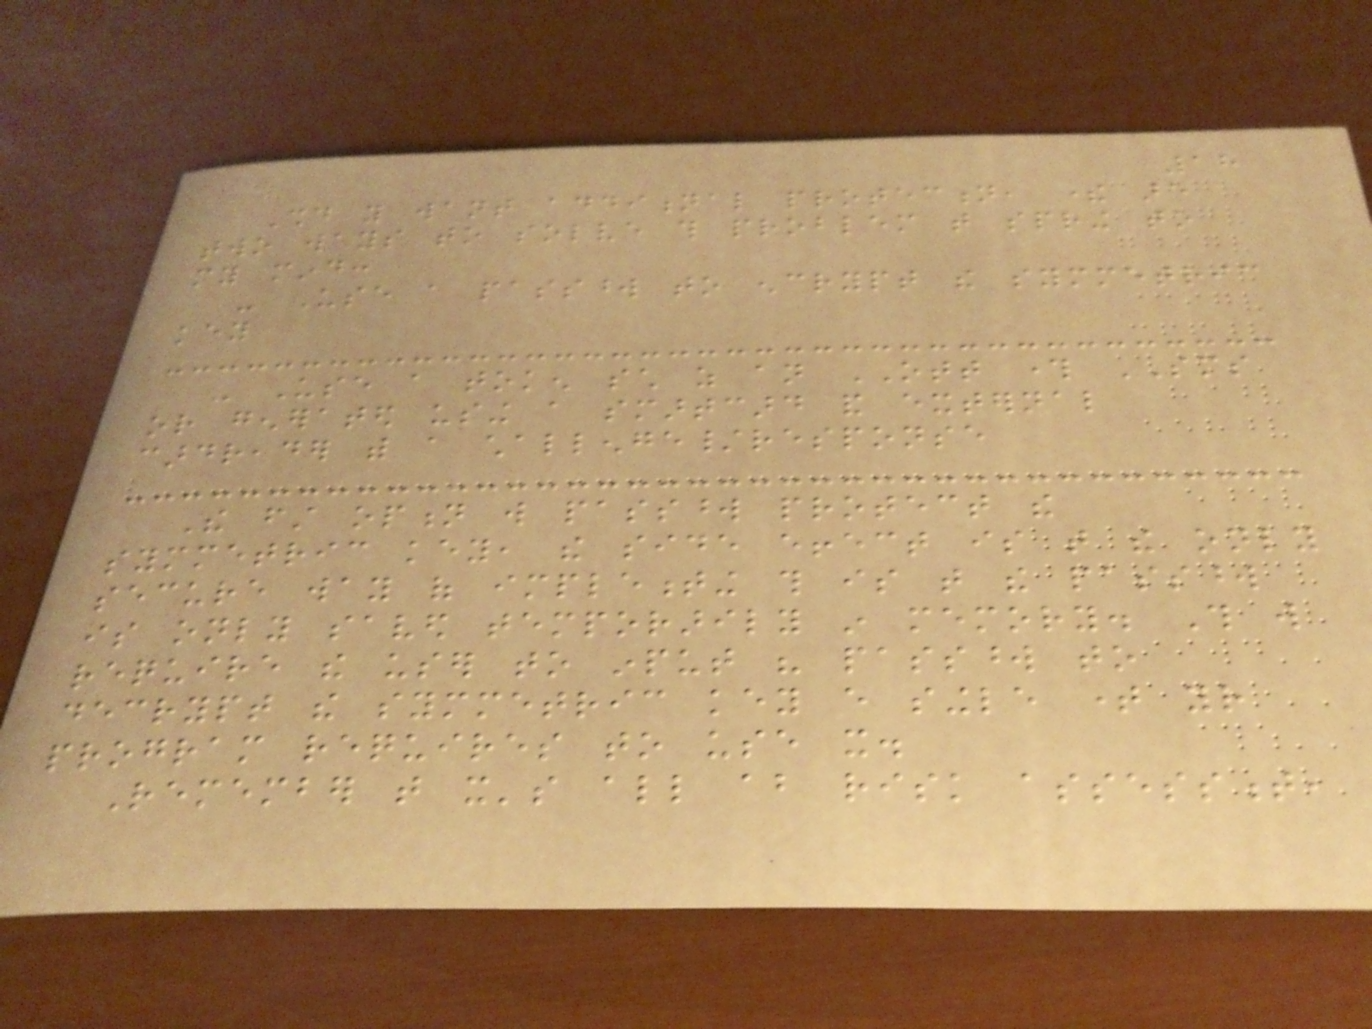18
Should you want additional protection, there are
two ways to solve this problem that spring to
my mind:
- Use a password to encrypt the symmetric
key
- Use a token such as an OTT through SMS
or generated using a smartcard and external
cardreader with a challenge/response
The first option will password protect the
symmetric key, the side effect is that the only
secure way of implementing this is that the password
is only saved temporarily in memory. This will
require the user to input his password to
decrypt the symmetric key every single time your
program requires to use it.
Remember that it's all about risk assessment,
